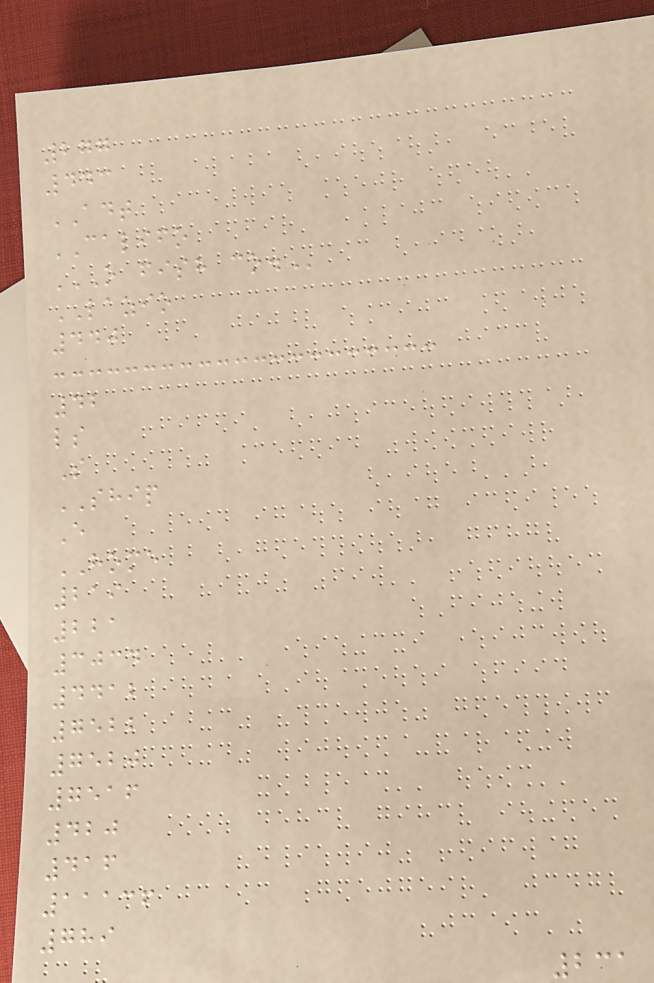277
443
ADT
CALIFO
O FISH CO.
LAZIO
440
42
ls
S
SHIP
E
HOME
219
221
3034
4412
7522
7520
7516
420
416
11136
789
231
